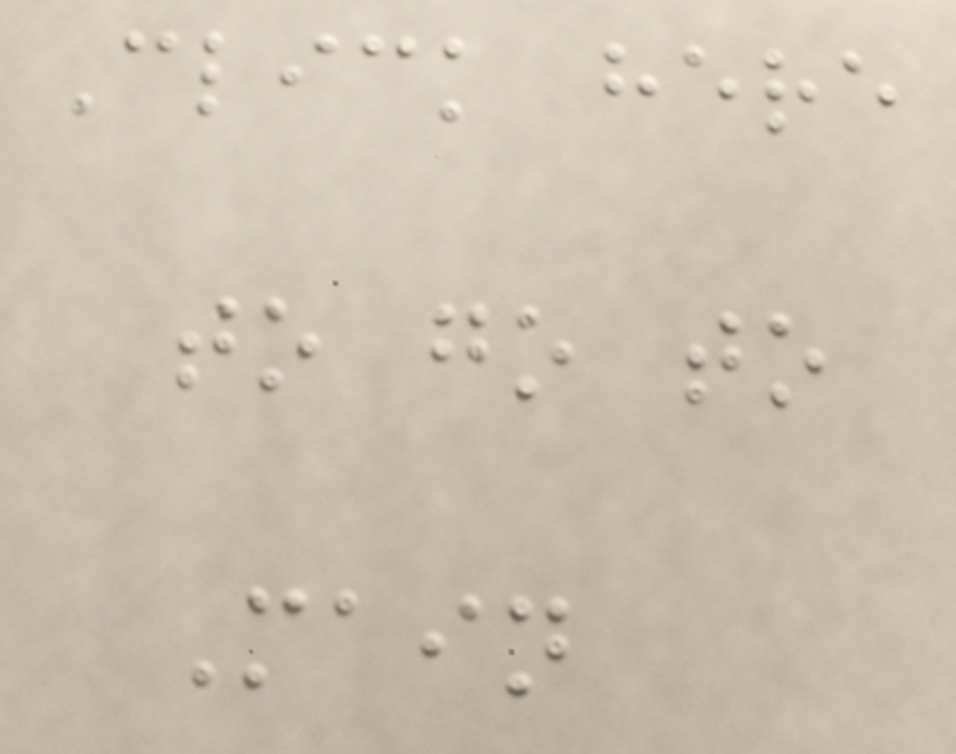Click here
to go to
Main
